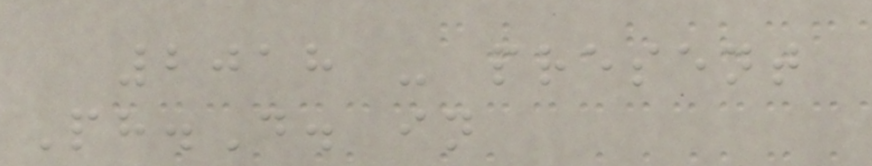2018 - present
Ph.D. in
